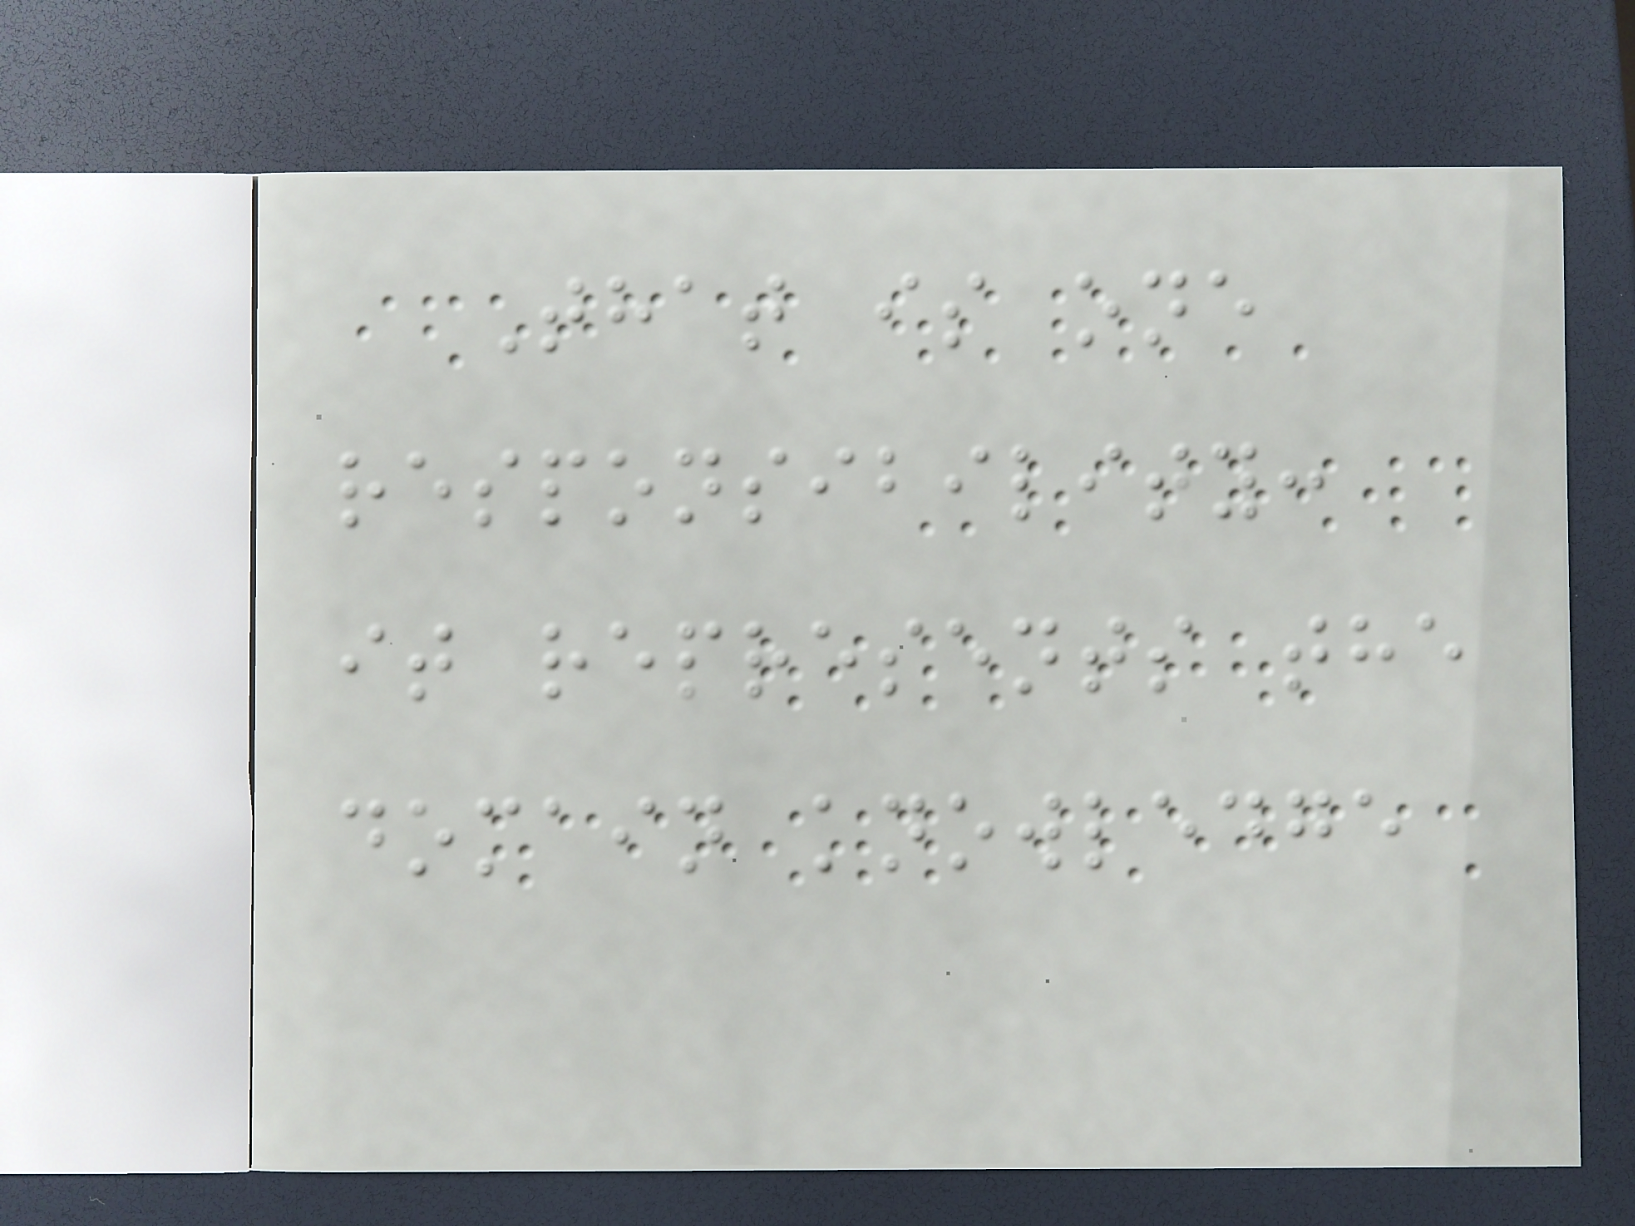That is one
responsibility:
it represents the
domain knowledge
